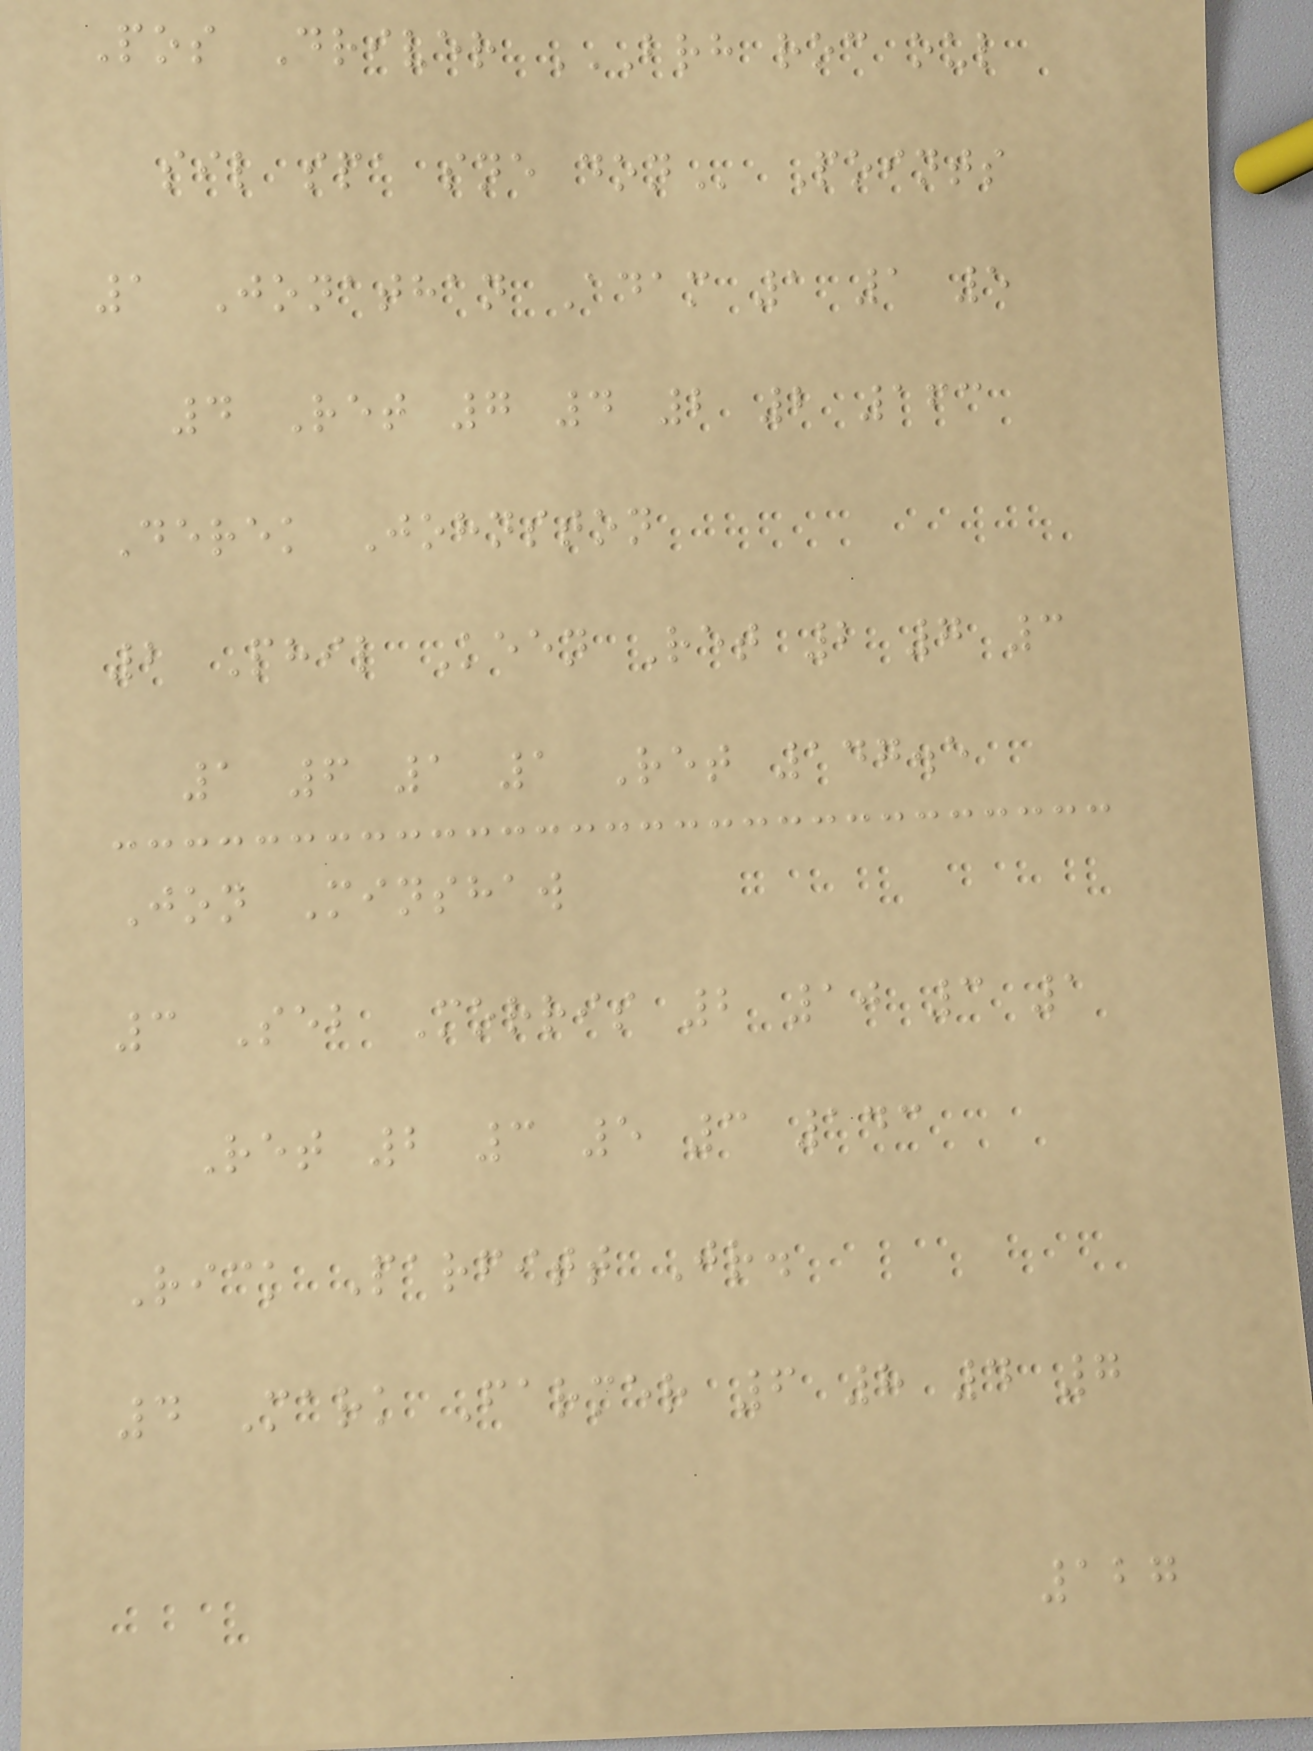Pos Driver BRH ROC OUL
SIL SPA SNE DON Points
1 Jonathan Adam 1 1 5
4 Ret 7 4 2 2 163
Derek Johnston
2 Phil Keen Ret 2 7 3
1 6 1 1 Ret 147.5
Jon Minshaw
3 Seb Morris 2 10 3 1
Ret 2 3 5 3 143
Rick Parfitt Jr.
4 Mark Farmer 6 8 4 7
127
